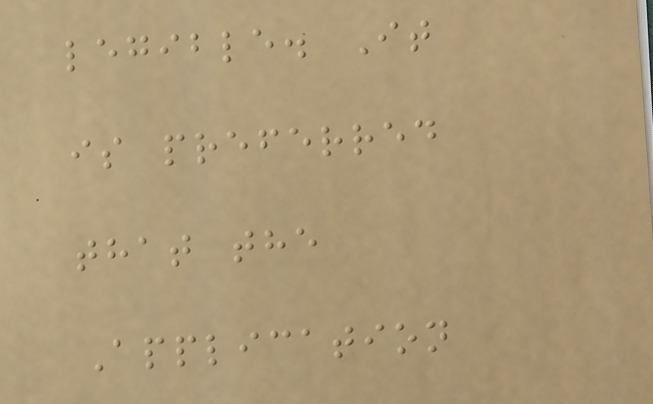legible. It
is preferred
that the
Application
